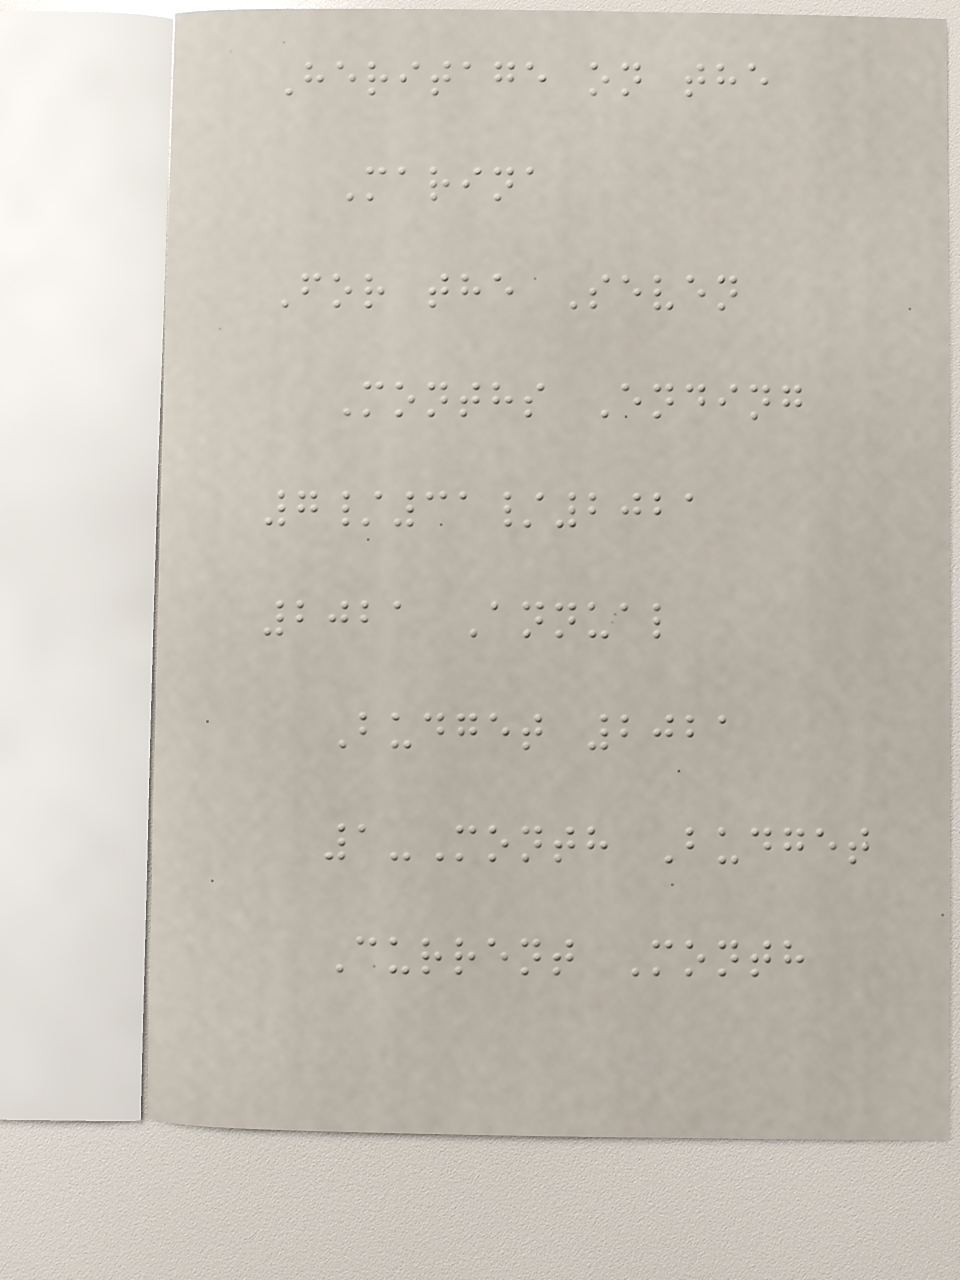Heritage on the
Marina
For the Seven
Months Ending
7/31/2021
2021 Annual
Budget 2021
1-Month Budget
Current Month
